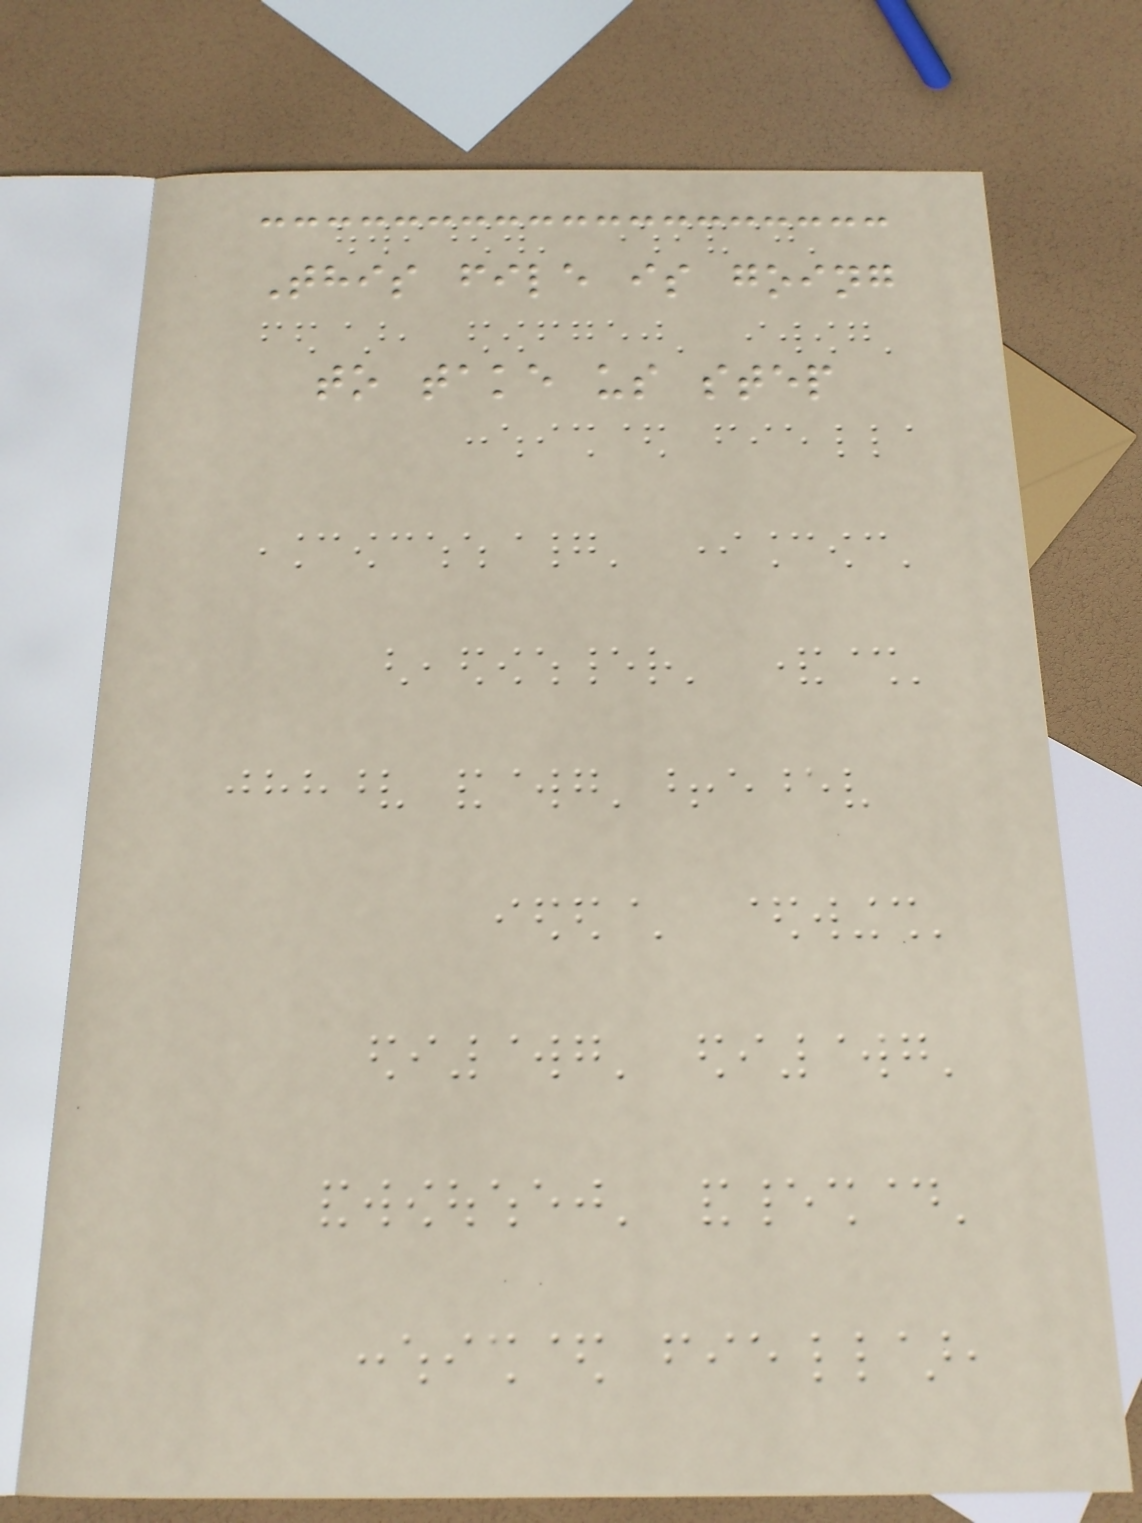This file is going
to take us step
